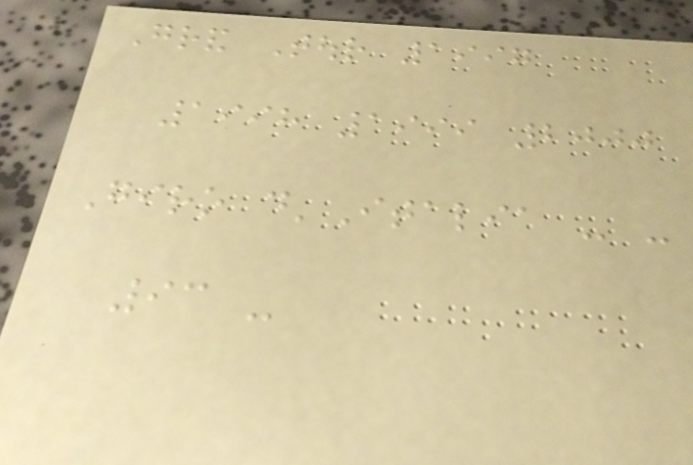Grand Tour 1997
1998 1999 2000
Giro d'Italia - -
93 -
